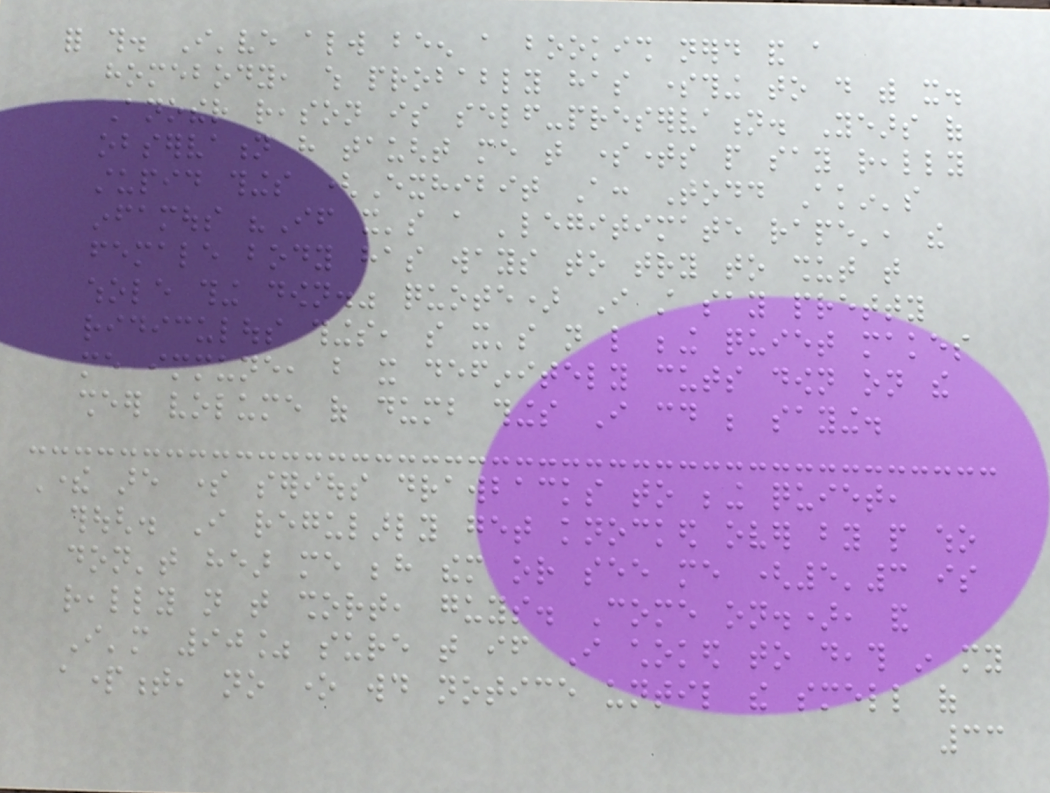for this. I've always been a bookish nerd and a
homebody, which probably has something to do with it.
Another reason is self-preservation. Years of
observation have taught me that sometimes people say really
stupid things (Exhibit A: Todd Akin's
infamous "If it's a 'legitimate rape', the
female body has ways to try to shut that
whole thing down." quote) I still say pretty
ridiculous things, so it's not like being quiet makes
me immune, but it definitely cuts down on the
sheer volume of dumb things I could be saying.
There are some serious drawbacks to being quiet,
though. I regularly get knocked over by people who
don't hear me behind them or see me (5'3 is
really not that short, guys. Come on.), and
I'm 90% sure that if I choked to death in my
apartment, no one would notice until the smell of
33
